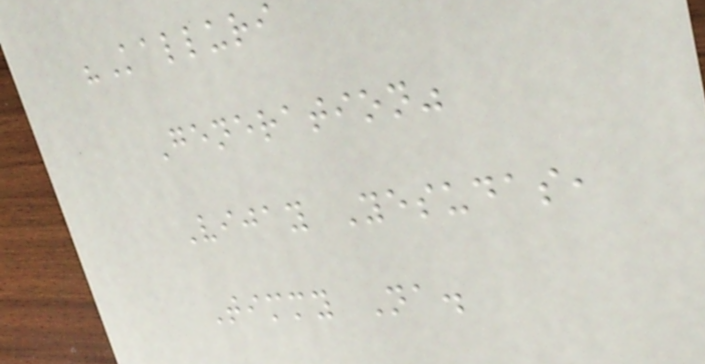"Kalluri
Generation"
Vijay Yesudas,
Timmy Na.
